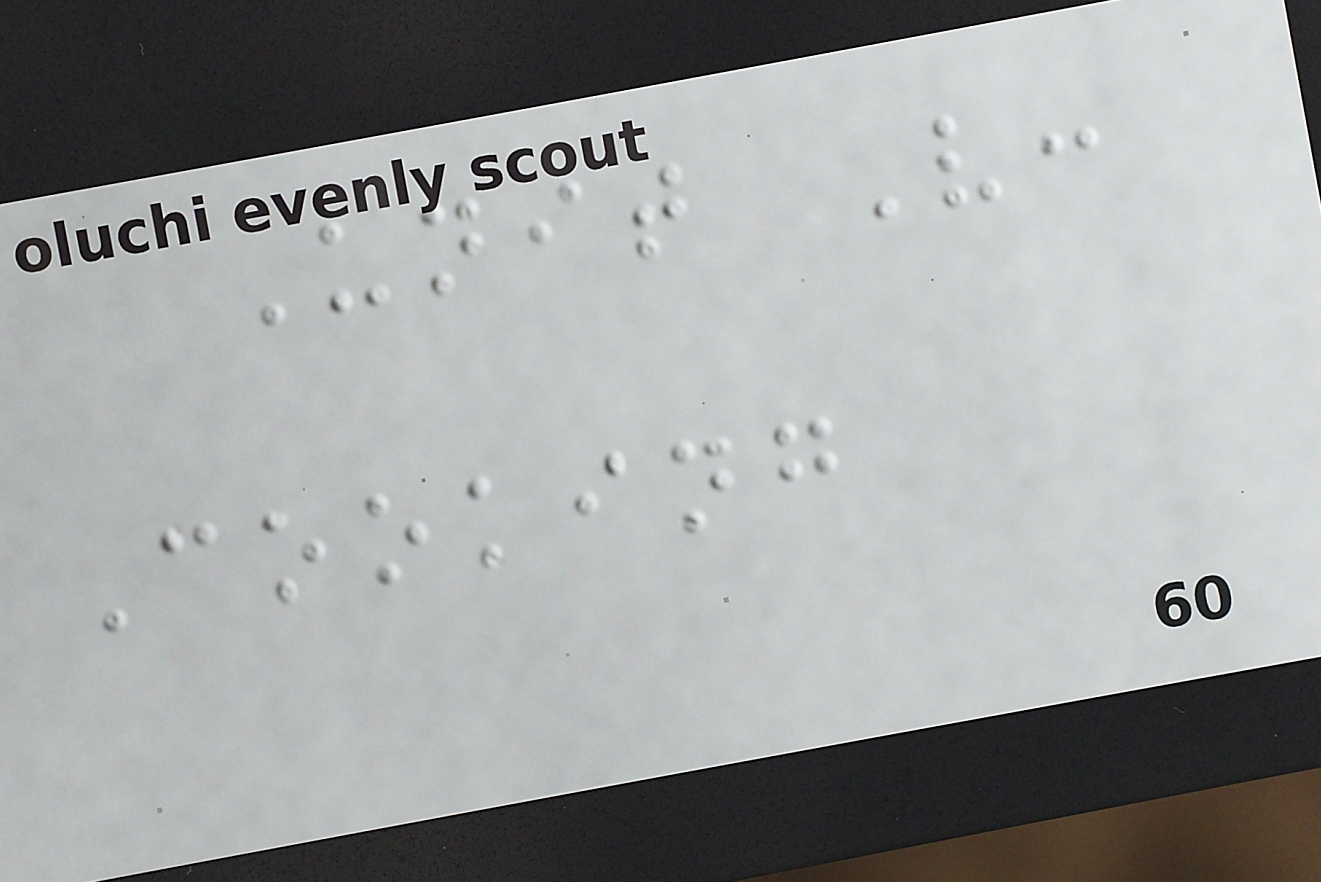Unit V:
Cooking
